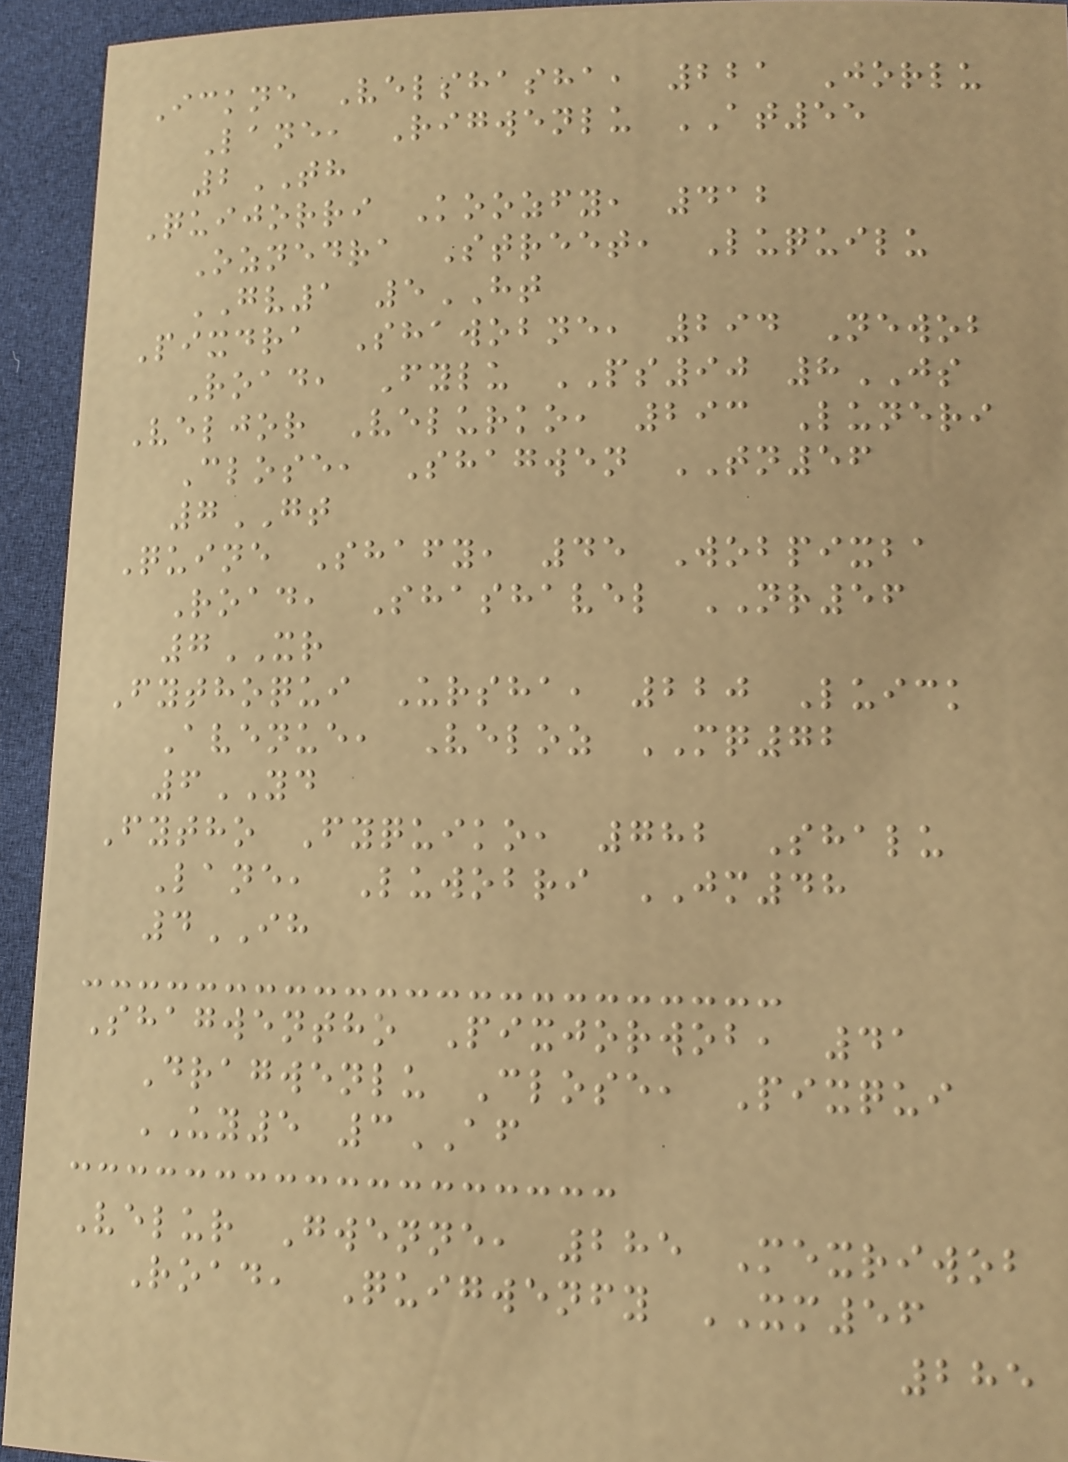Ickne Velshasha, 221 Jorlu
Lane, Rigwenlu AT55
2TH
Quijorri Koozfy, 412
Oznedra Street, Luquilu
GV1 5HT
Pixdra Shawobne, 294 Newob
Road, Fylu PS90 8JS
Veljor Velurko, 293 Luneri
Close, Shagwen TN56
7GT
Quine Shafy, 45 Wobpixba
Road, Shashavel NR56
7XR
Fythoqui Ursha, 220 Luick
Avenue, Veloz MQ72
6YD
Fytho Fyquiko, 782 Shalu
Lane, Luwobri JM48
4IH
Shagwentho Pixjorwob, 41
Dragwenlu Close, Pixqui
UY5 3AF
Velur Gwenne, 285 Mexriwob
Road, Quigwenfy XM56
285
